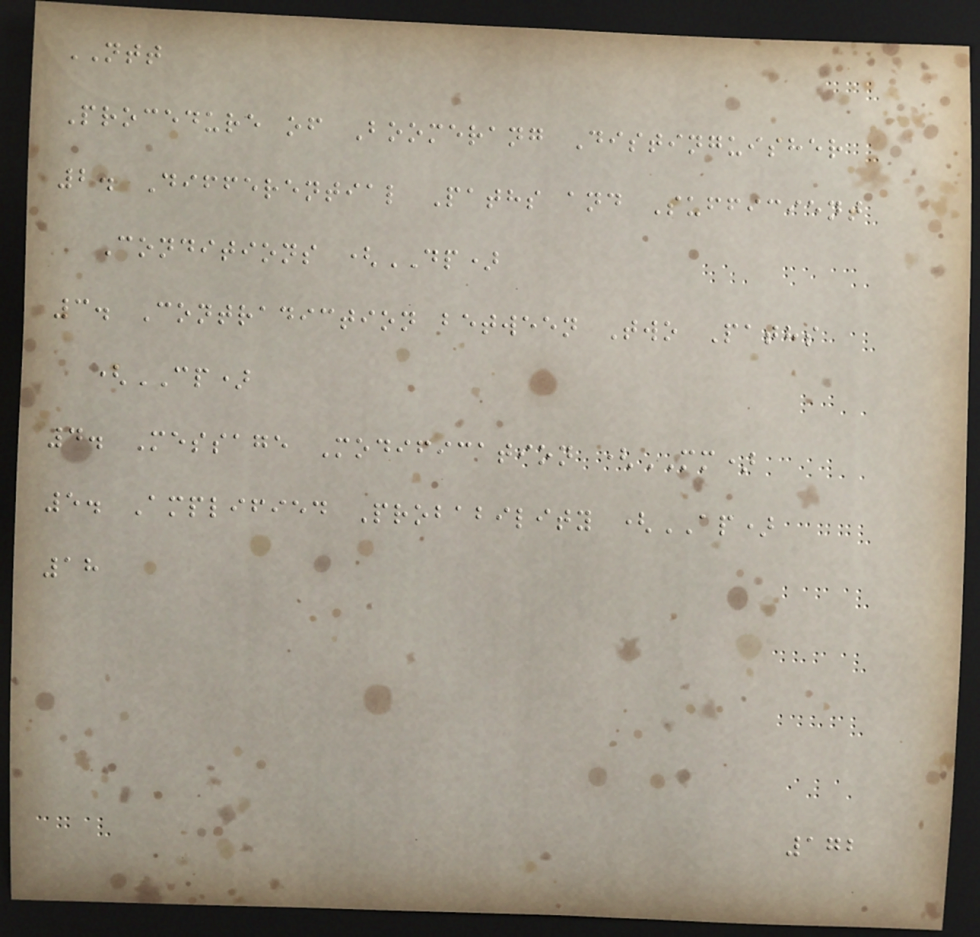NTT
Procedure of Boomerang Distinguisher
2. Differential Paths and Sufficient
Conditions (DP)
3. Contradiction between Two Paths
(CP)
4. Message Modification (MM)
5. Amplified Probability (AP)
18
172
